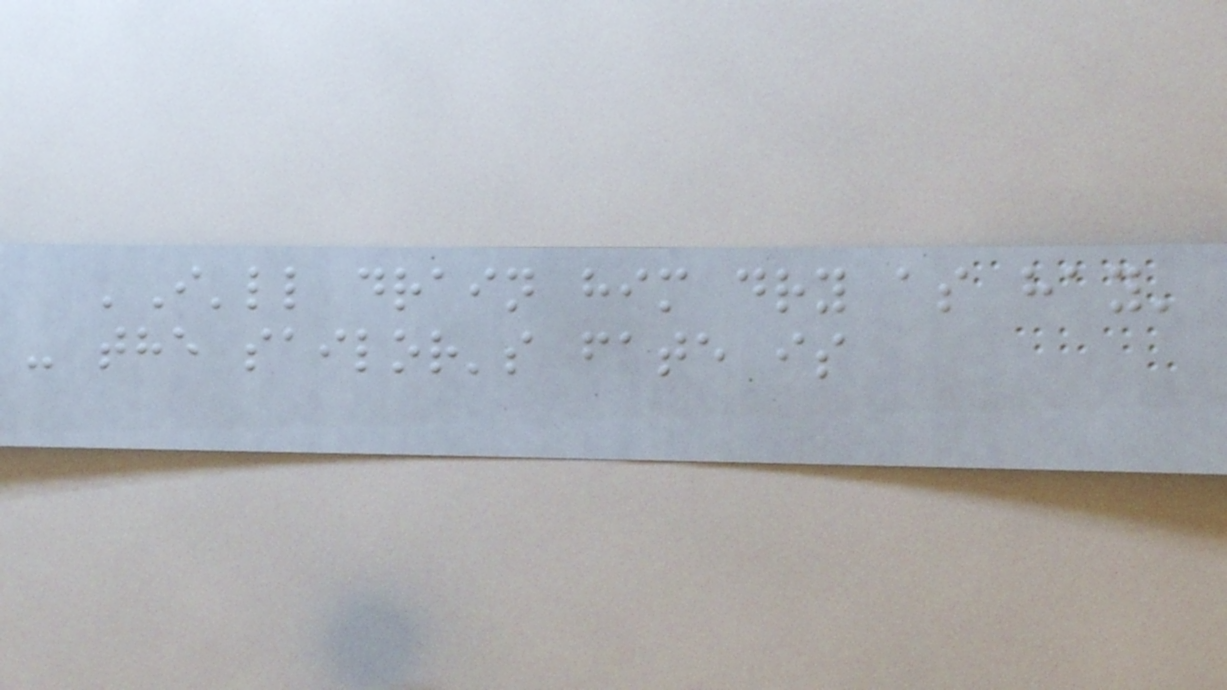'I'll drain him dry as hay'
- the sailor's fate is
